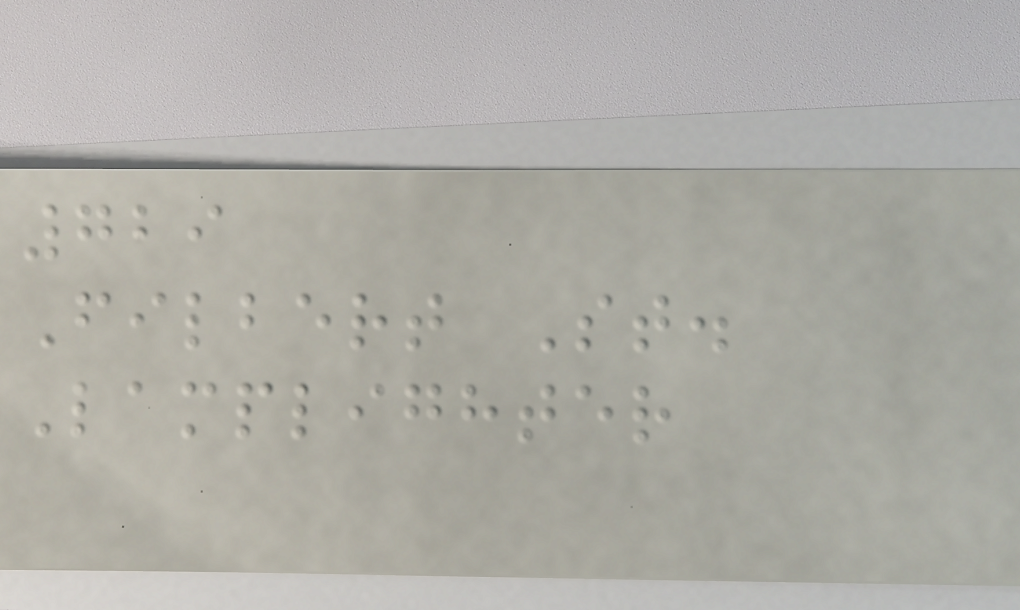729
Filbert St.
Lamplighter
